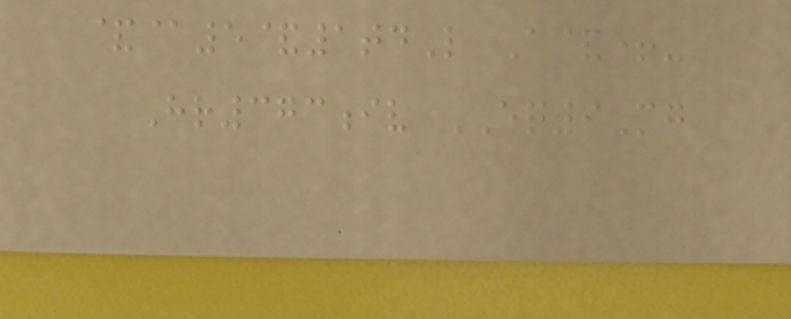&@5&1tdL A&+-
Hr373iv EQ9Mg
